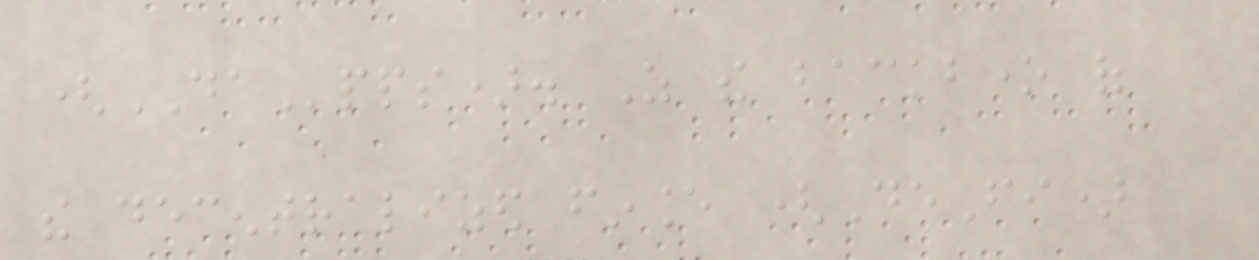(DApps). As the backbone of
the decentralized finance (DeFi)
